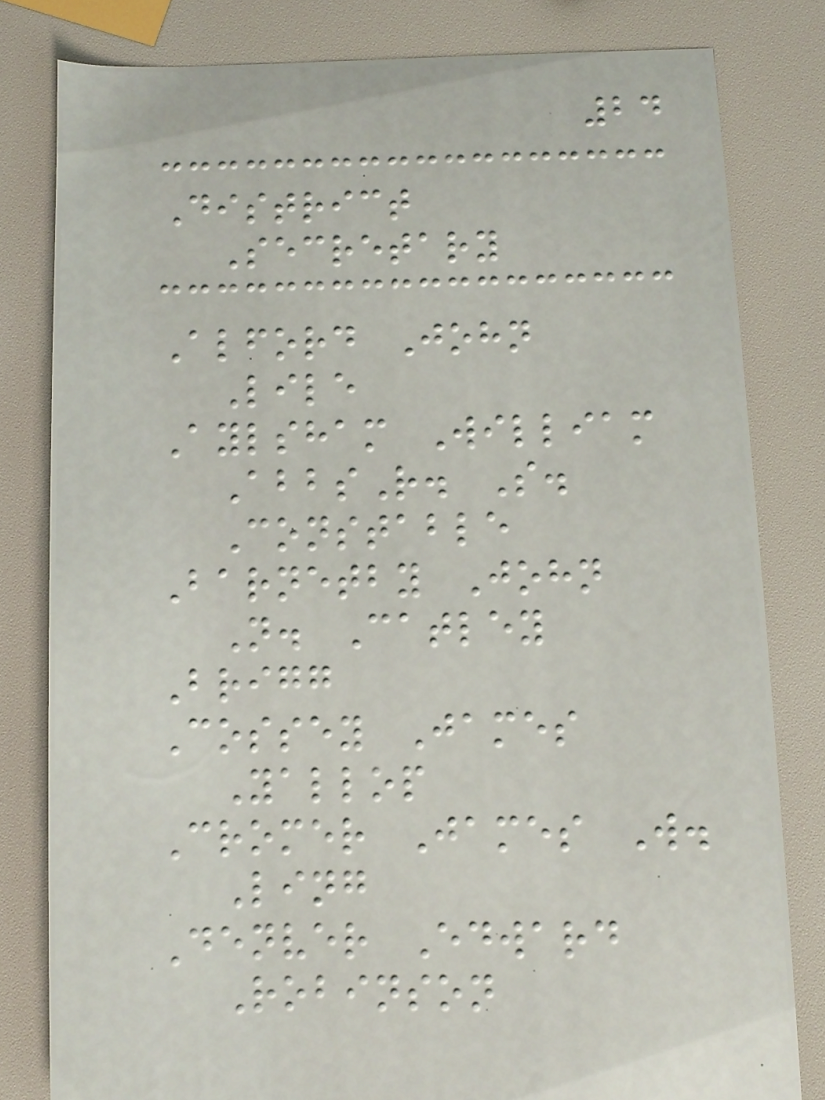24
District
Secretary
Alford John
Lile
Aylsham William
AbbsR. S.
Constable
Barnetby John
N. Catley
Brigg
Cossey James
Yallop
Cromer James W.
Ling
Denver Edward
Robinson
